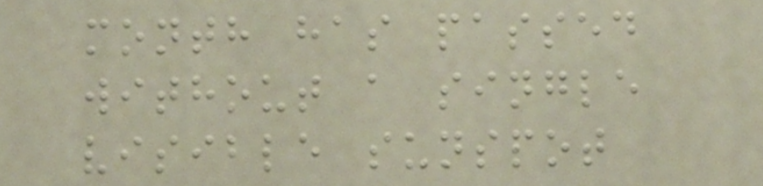month has passed
without a single
visible sunspot
